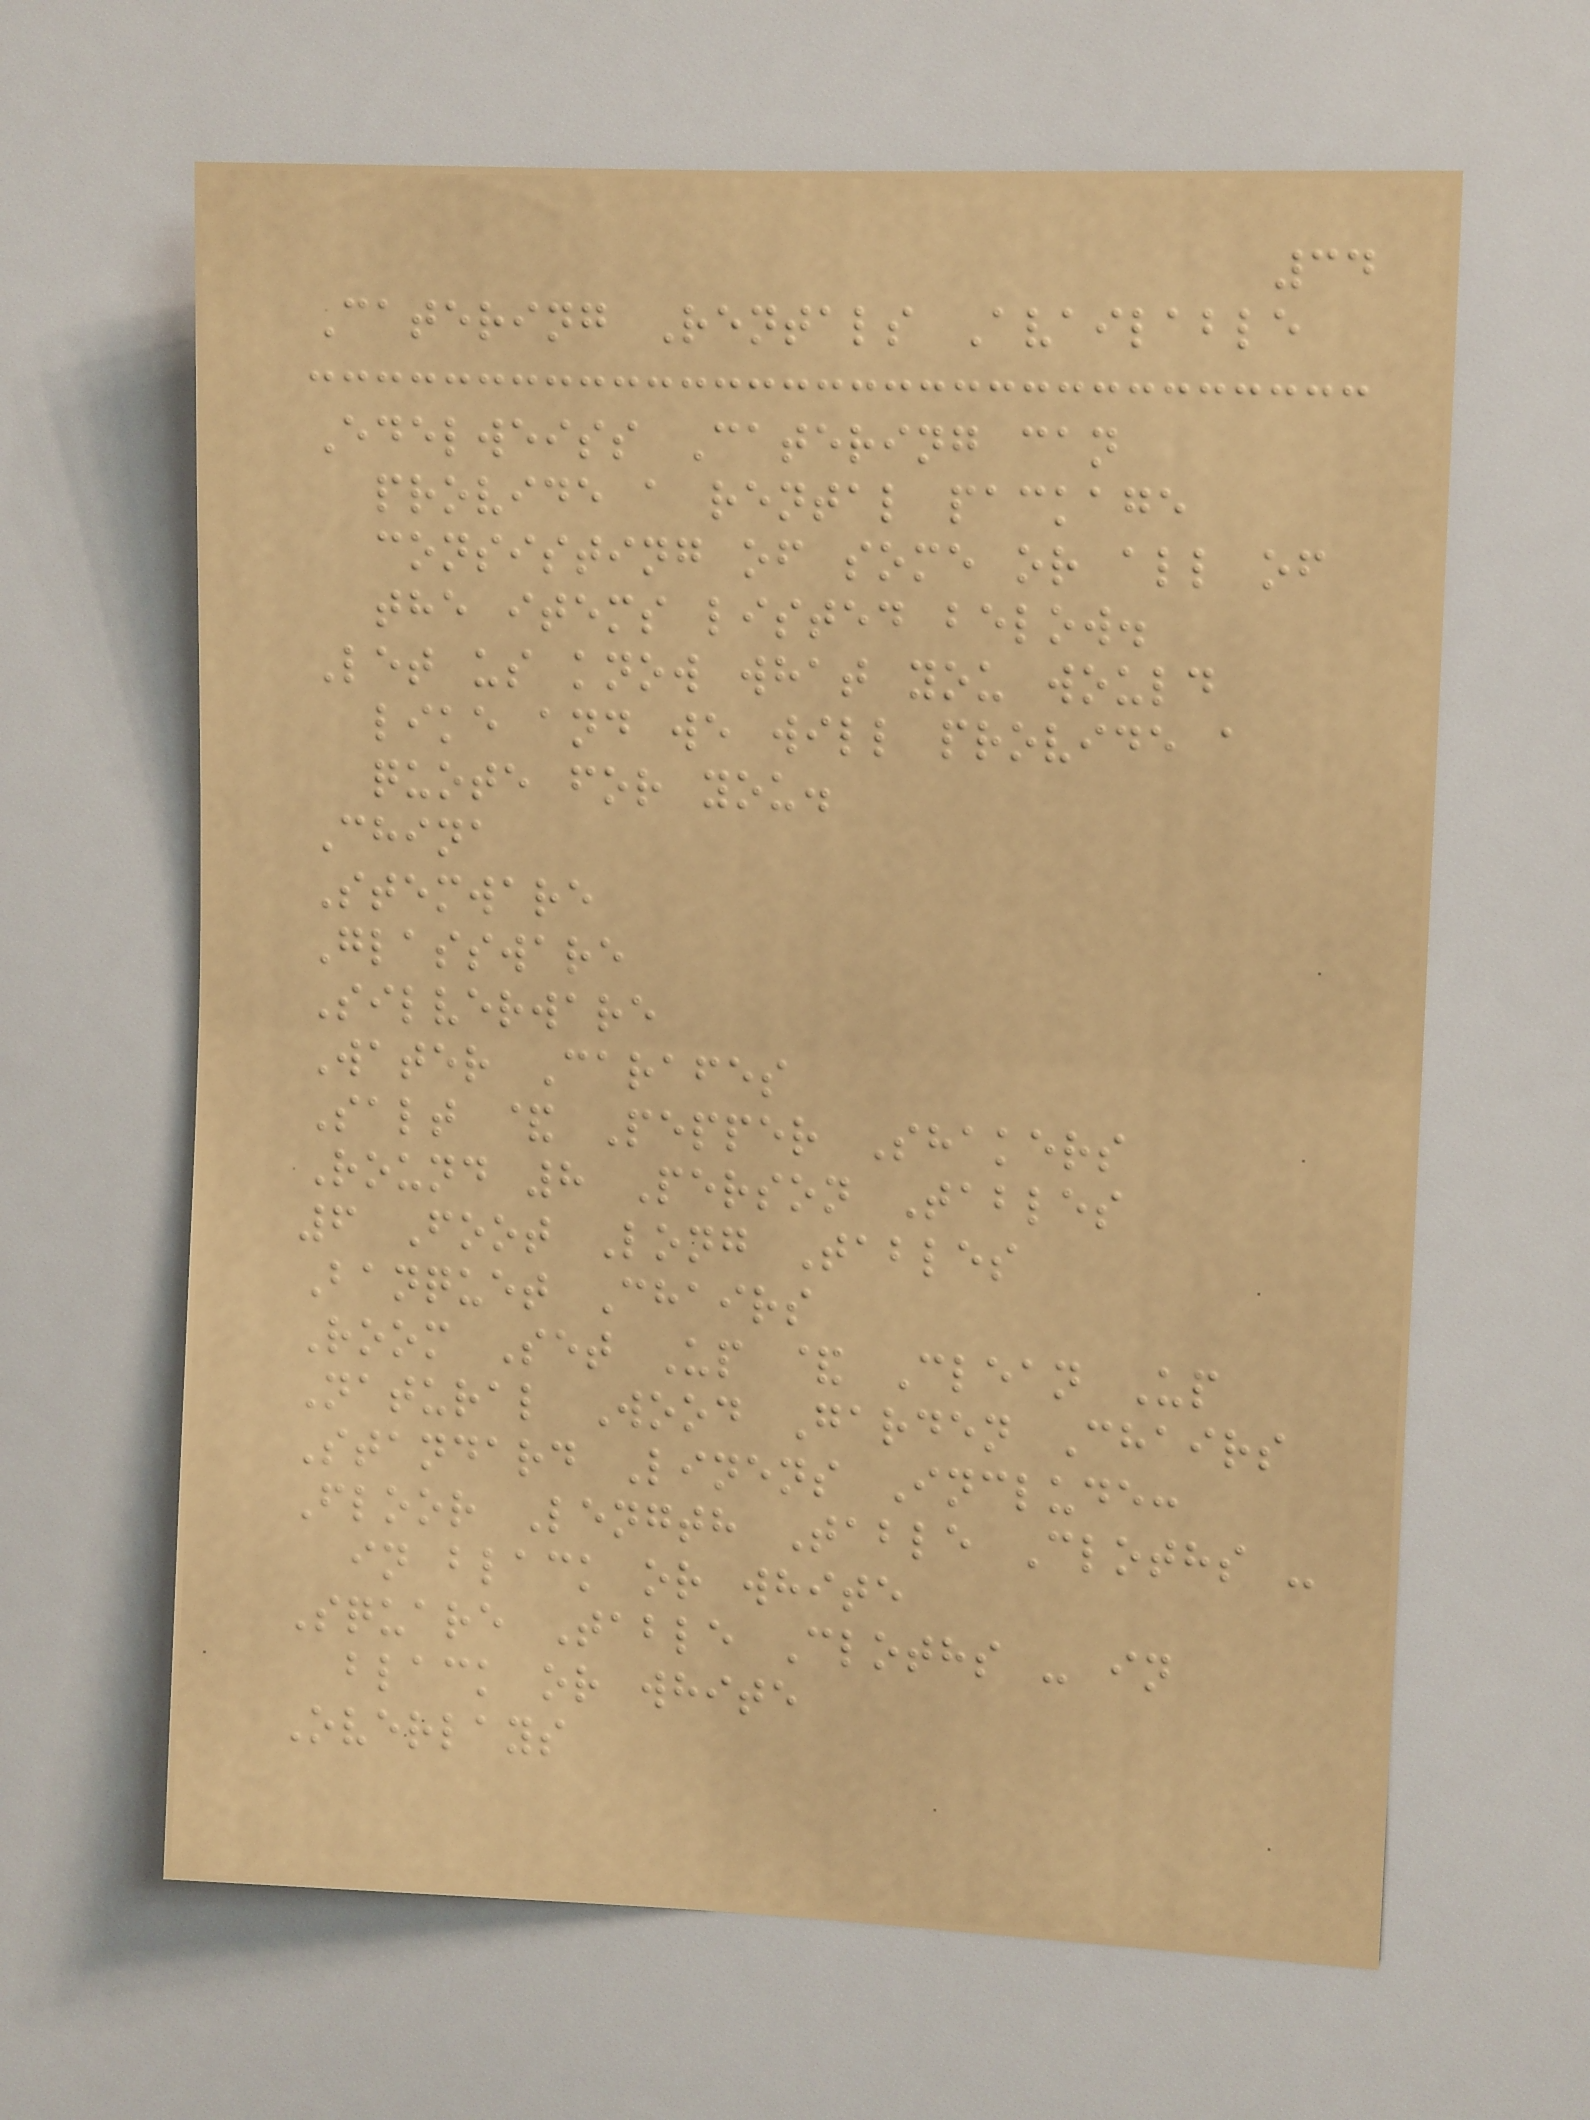34
Catering Rentals Available
Edelweiss Catering can
provide a rental package
consisting of some or all of
the items listed below.
Let us know what you would
like and we will provide a
quote for you.
China
Stemware
Glassware
Silverware
Water Carafes
Salt & Pepper Shakers
Round 8 Person Tables
6 Foot Long Tables
Banquet Chairs
Room Set Up & Clean Up
Natural Wood Garden Chairs
Standard Linens Include:
Floor Length Table Cloths -
in black or white
Square Table Cloths - in
black or white
Overlays
